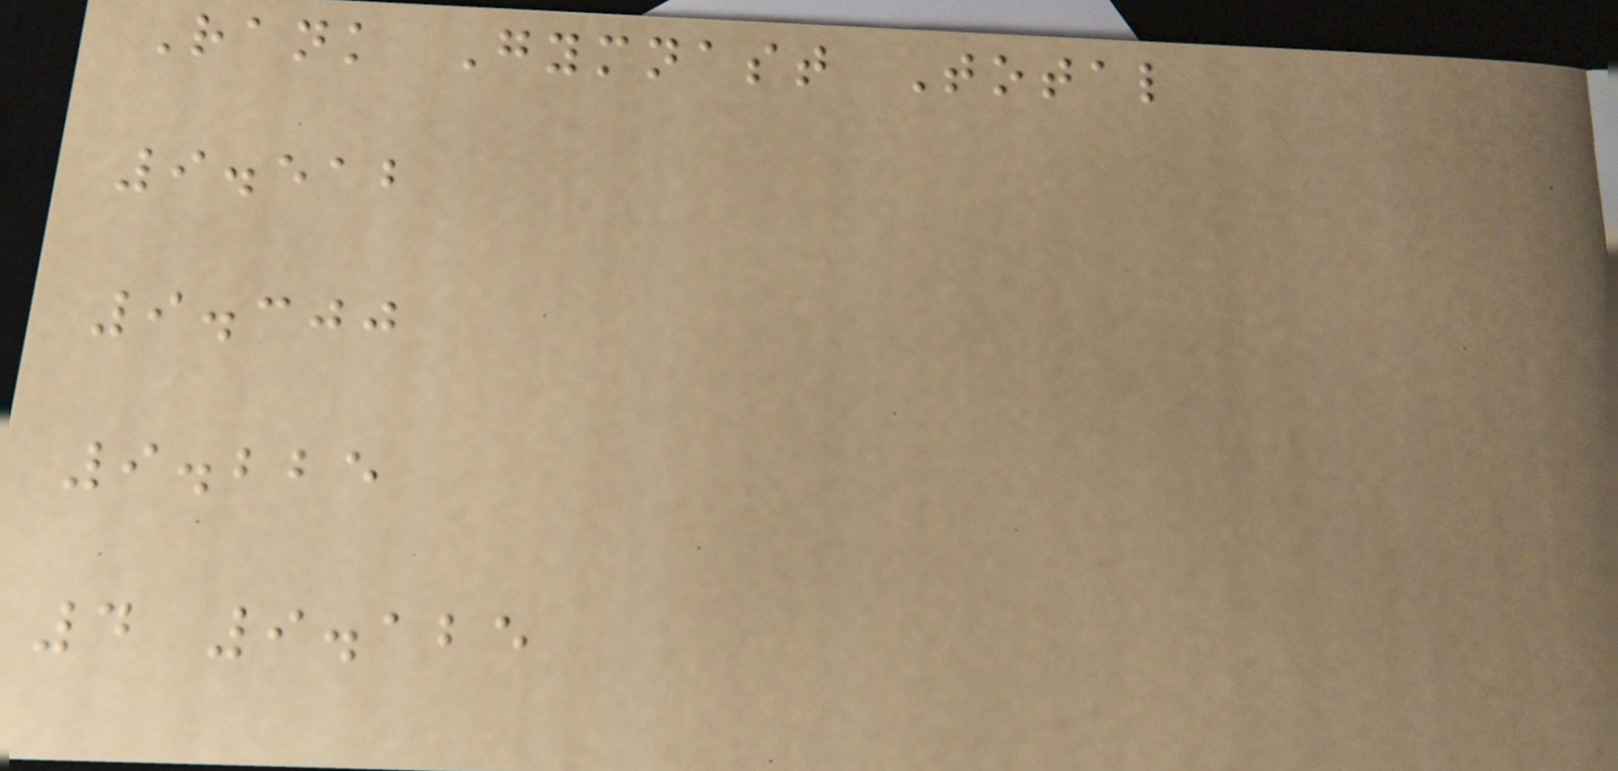Rank Gymnast Total
9.512
9.300
9.225
4 9.125
